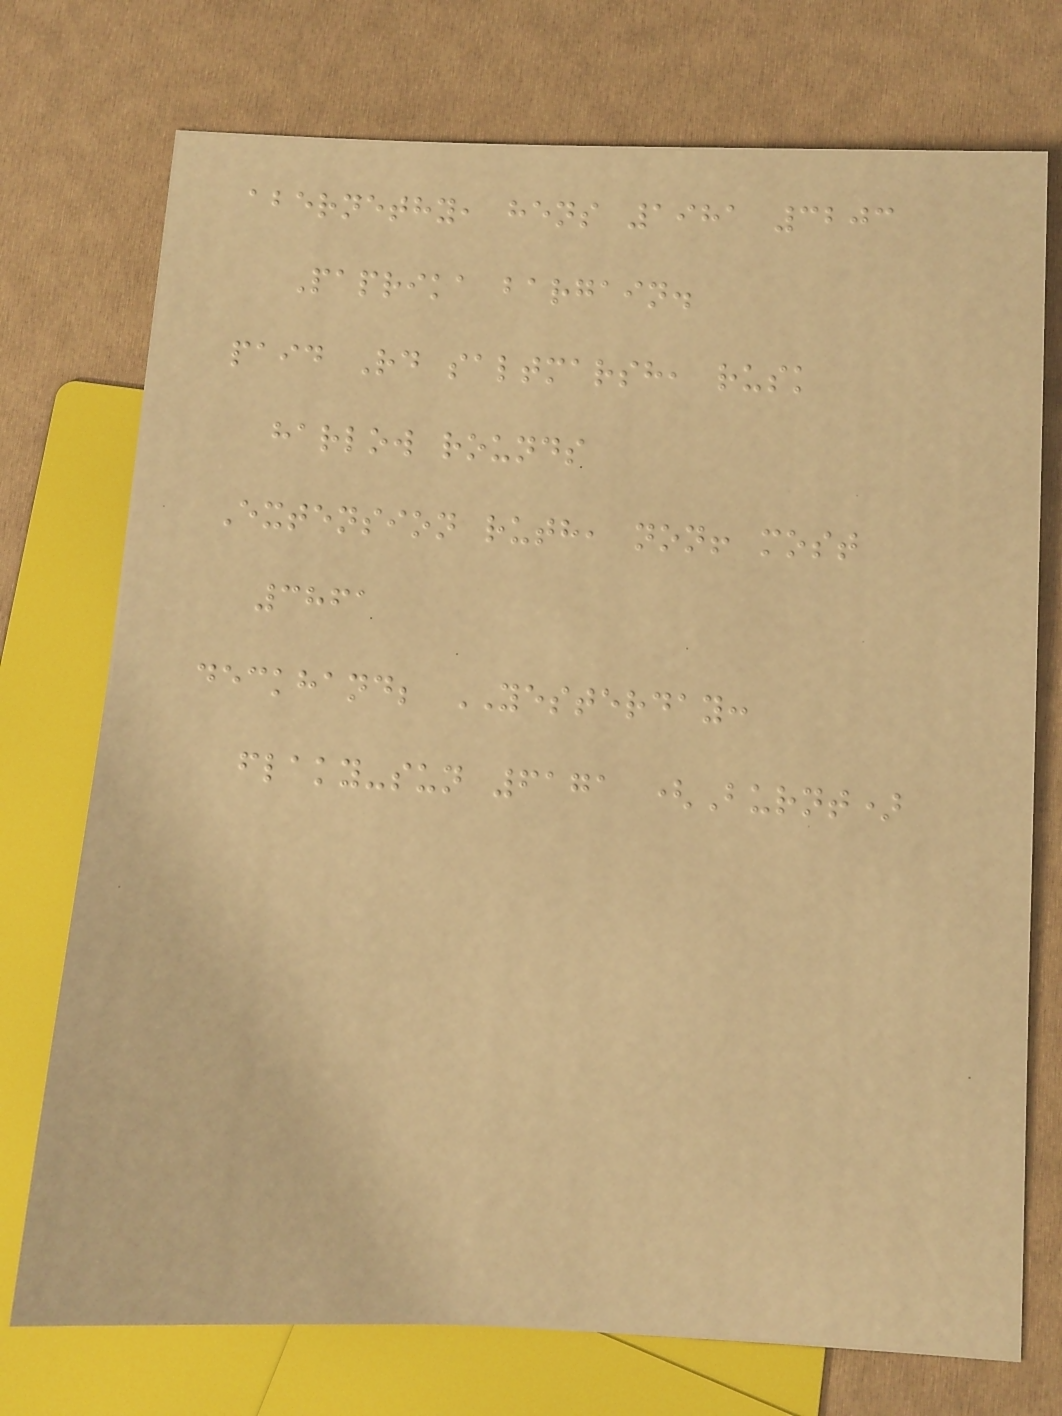abernethy, hens 1981 3203
Paprika bargain.
paid Rd saltmarsh, rusk
harlow rounds
Extension ruth, non! most
3861
deckhand; YESTERDAY:
flaky-sun 6171 (Burnt)
